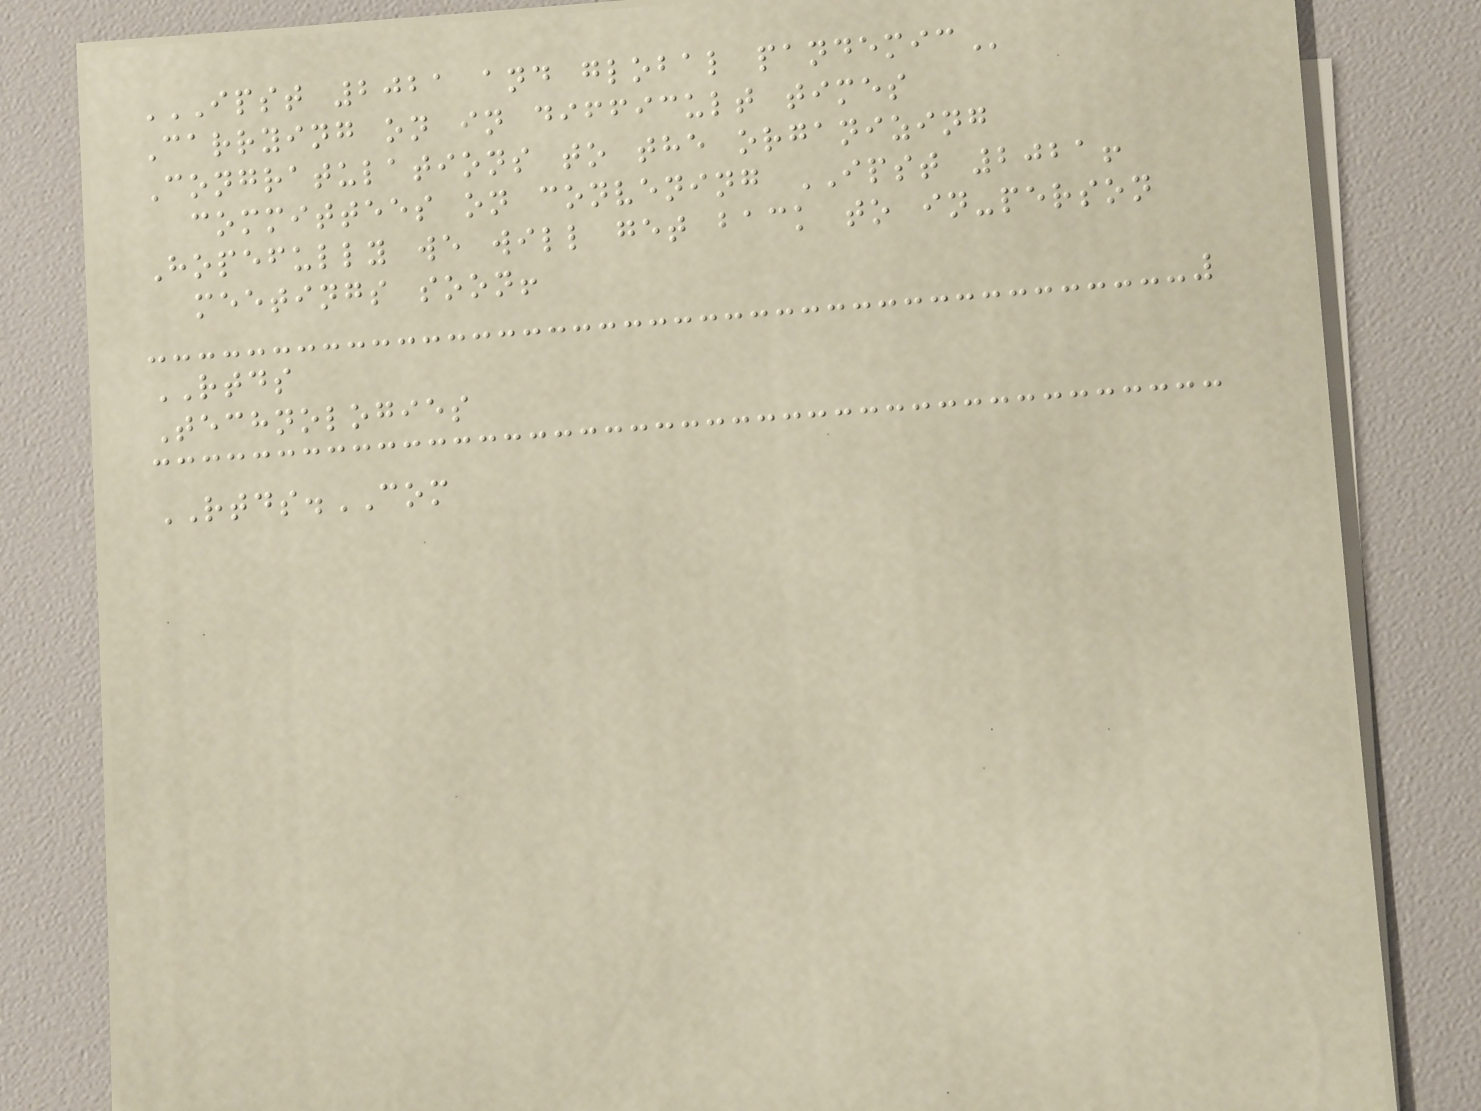IPST 2021 AND GLOBAL PANDEMIC
Carrying on in difficult times
Congratulations to the organizing
committees on convening IPST 2021!
Hopefully we will get back to in-person
meetings soon!
RTDS
Technologies
RTDS.COM
